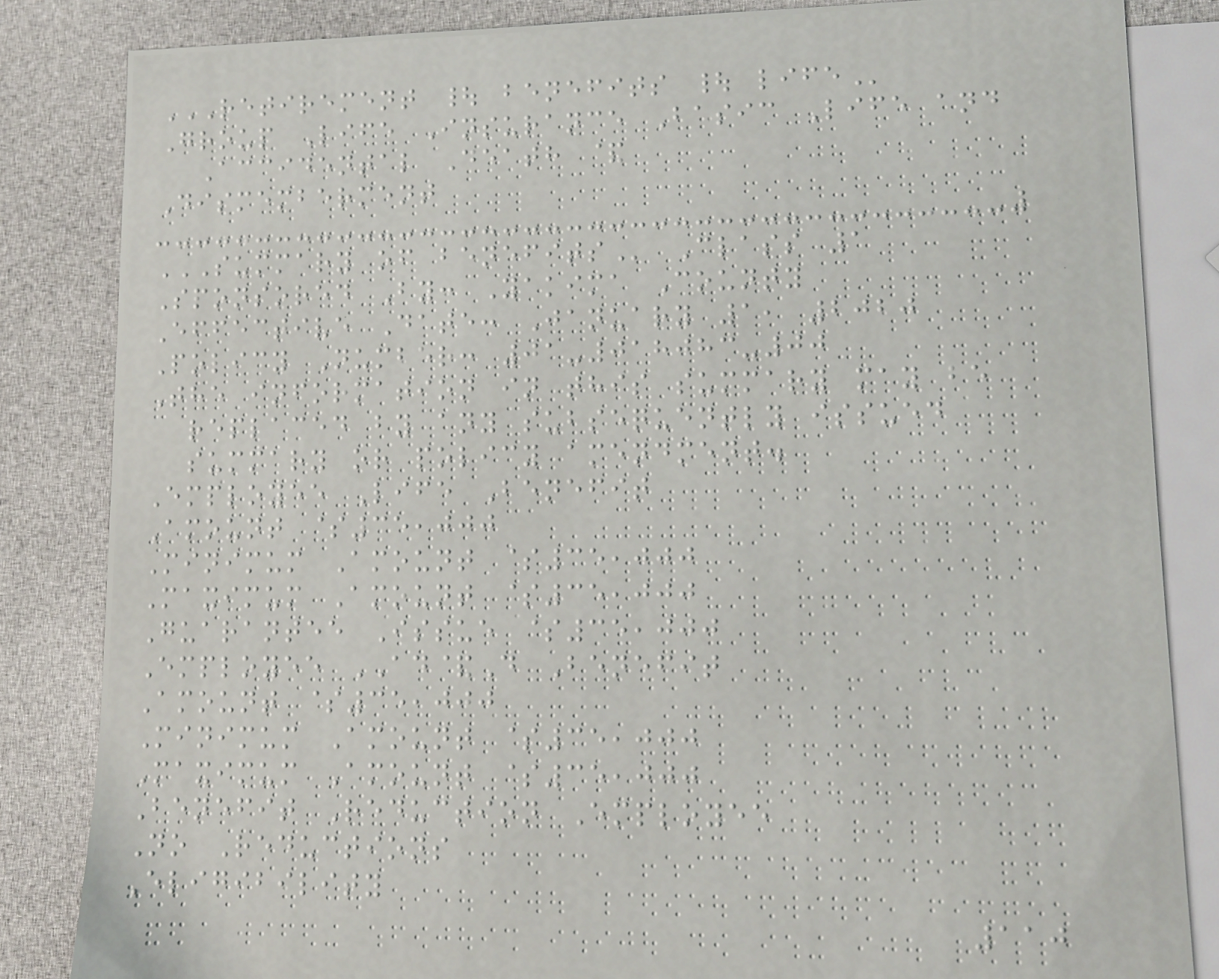RETIREMENT | BENEFITS | LIFE
Group Life Insurance Basic Life and
Accidental Death &
Dismemberment
SUMMARY OF BENEFITS Class 1
Sponsored By: Yakima County
Effective Date: January 1, 2020
Policy Number: 01-018083-00
The information in this summary may be
replaced by any subsequently issued
summary or policy amendment.
Employee Life Benefit
Amount $35,000
Minimum Amount $35,000
Maximum Amount $35,000
Guarantee Issue $35,000
Employee AD&D Benefit
Amount $35,000
Minimum Amount $35,000
Maximum Amount $35,000
Benefit Reduction Employee
No Reductions
Eligibility
110
